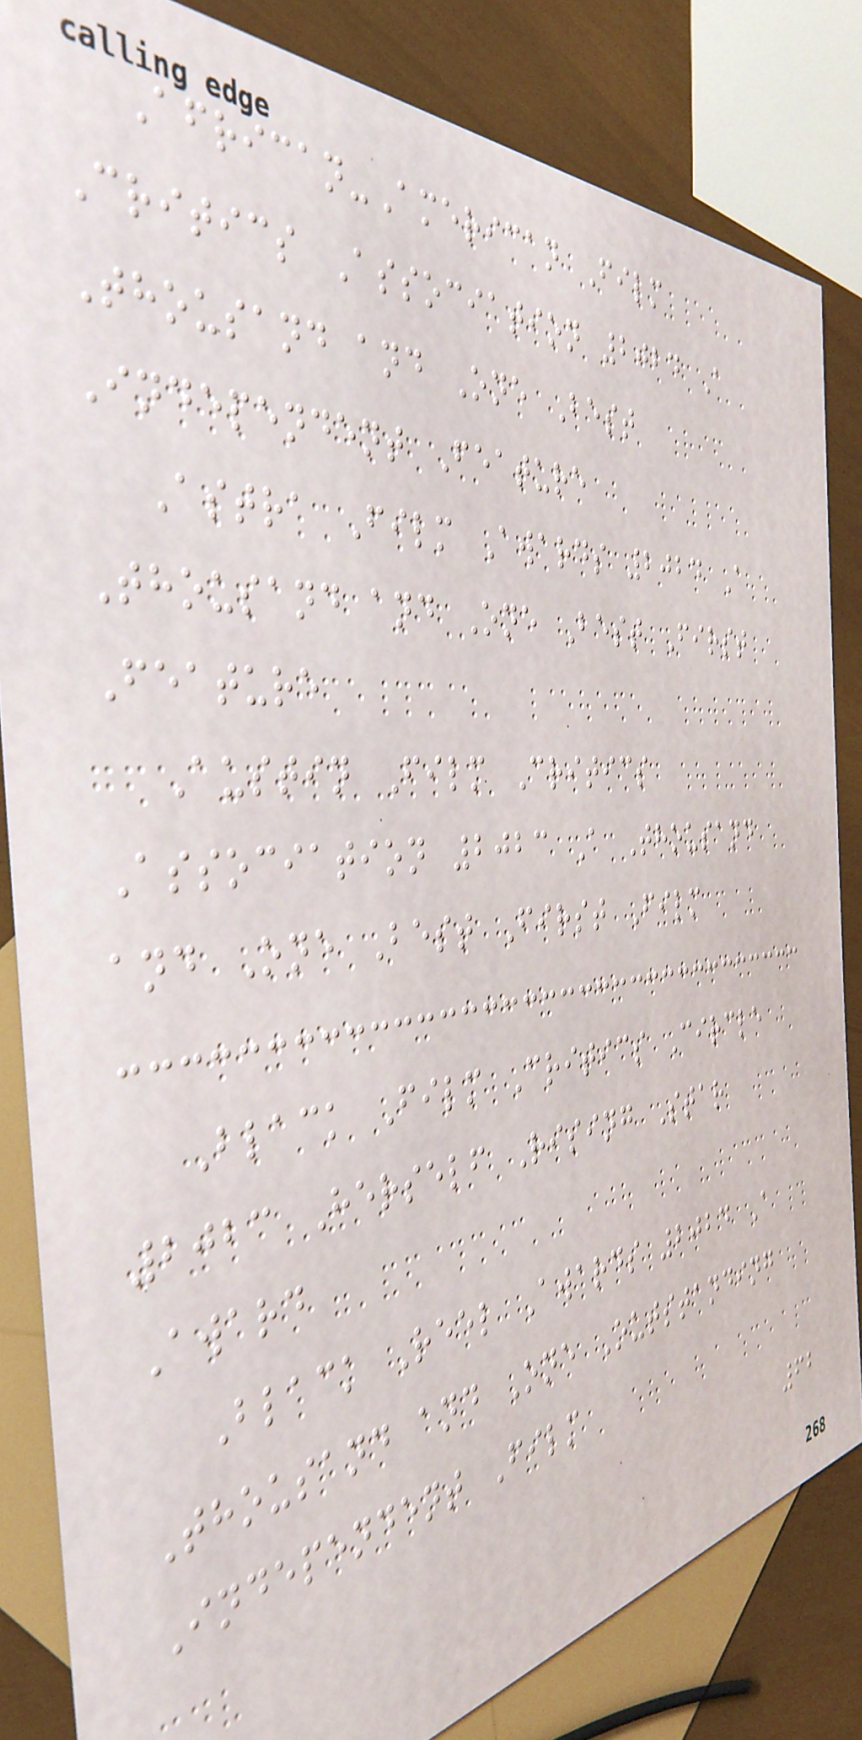African-American Film
Critics Association 2024 A
Thousand and One Best
Independent Feature
Astra Film Awards 2024 A
Thousand and One Best First
Feature
Austin Film Critics
Association 2023 A Thousand
and One Best First Film
Black Film Critics Circle
2023 Herself Rising Star
Award
Black Reel Awards 2024 A
Thousand and One Outstanding
Independent Film
62
